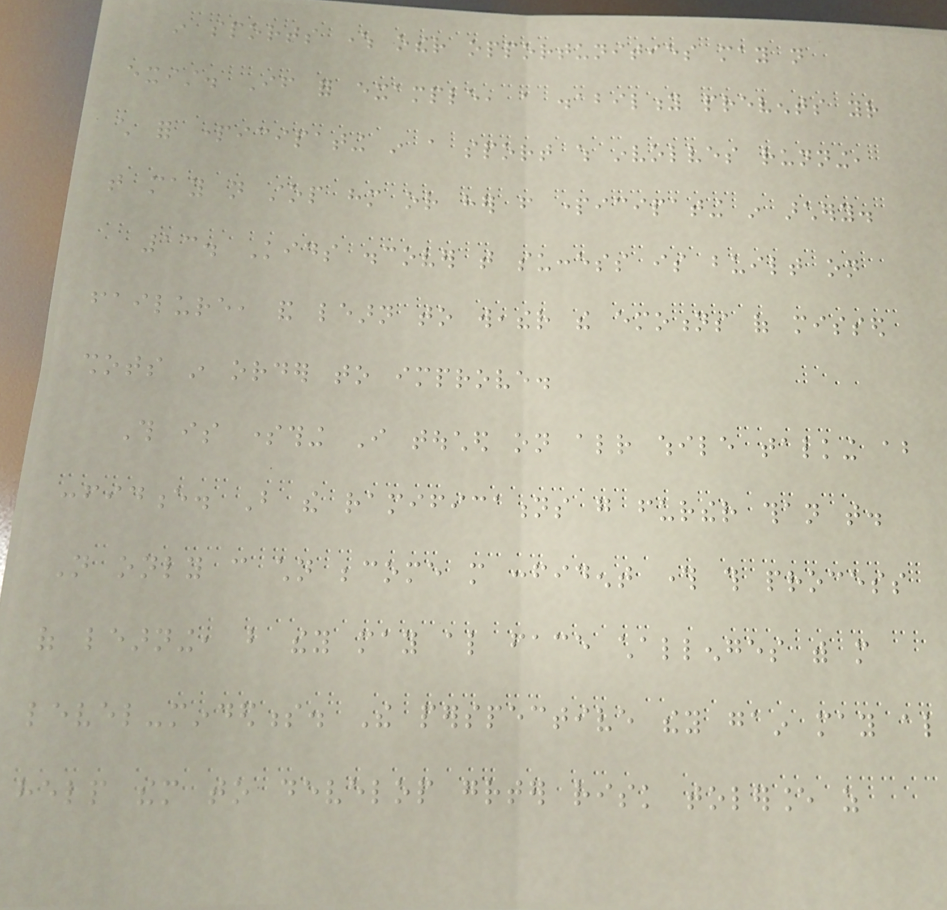in sports where other opportunities may not
exist. If for example, a disability prevents your
child for participating in a sport which involves running,
that may not stop him or her from participating in archery.
13. Kids discover that success is built on
failure, and learn to weather the emotions of missed
shots in order to improve.
This is something I touched on already while talking about
confidence. But the ramifications go further than that.
Not only can children become more confident through this process
of learning, but they may also face challenges with more
level-mindedness. The perspective they gain may also
help them to develop greater risk tolerance as
